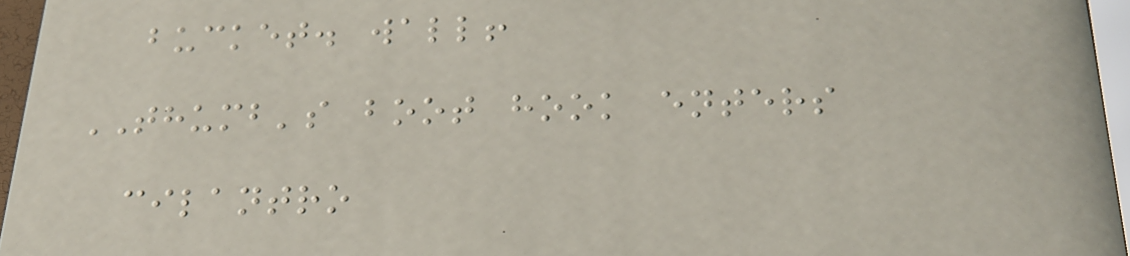bucket. wall!
THUMB's boot hook enters
cilantro
